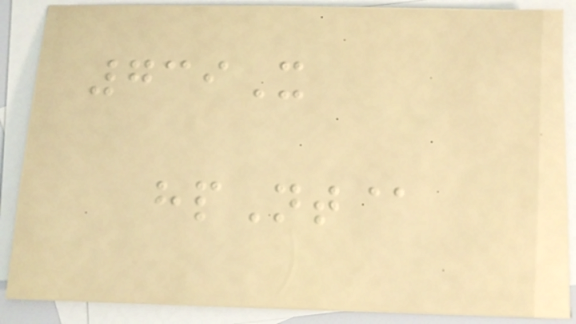739X
hpNt@
